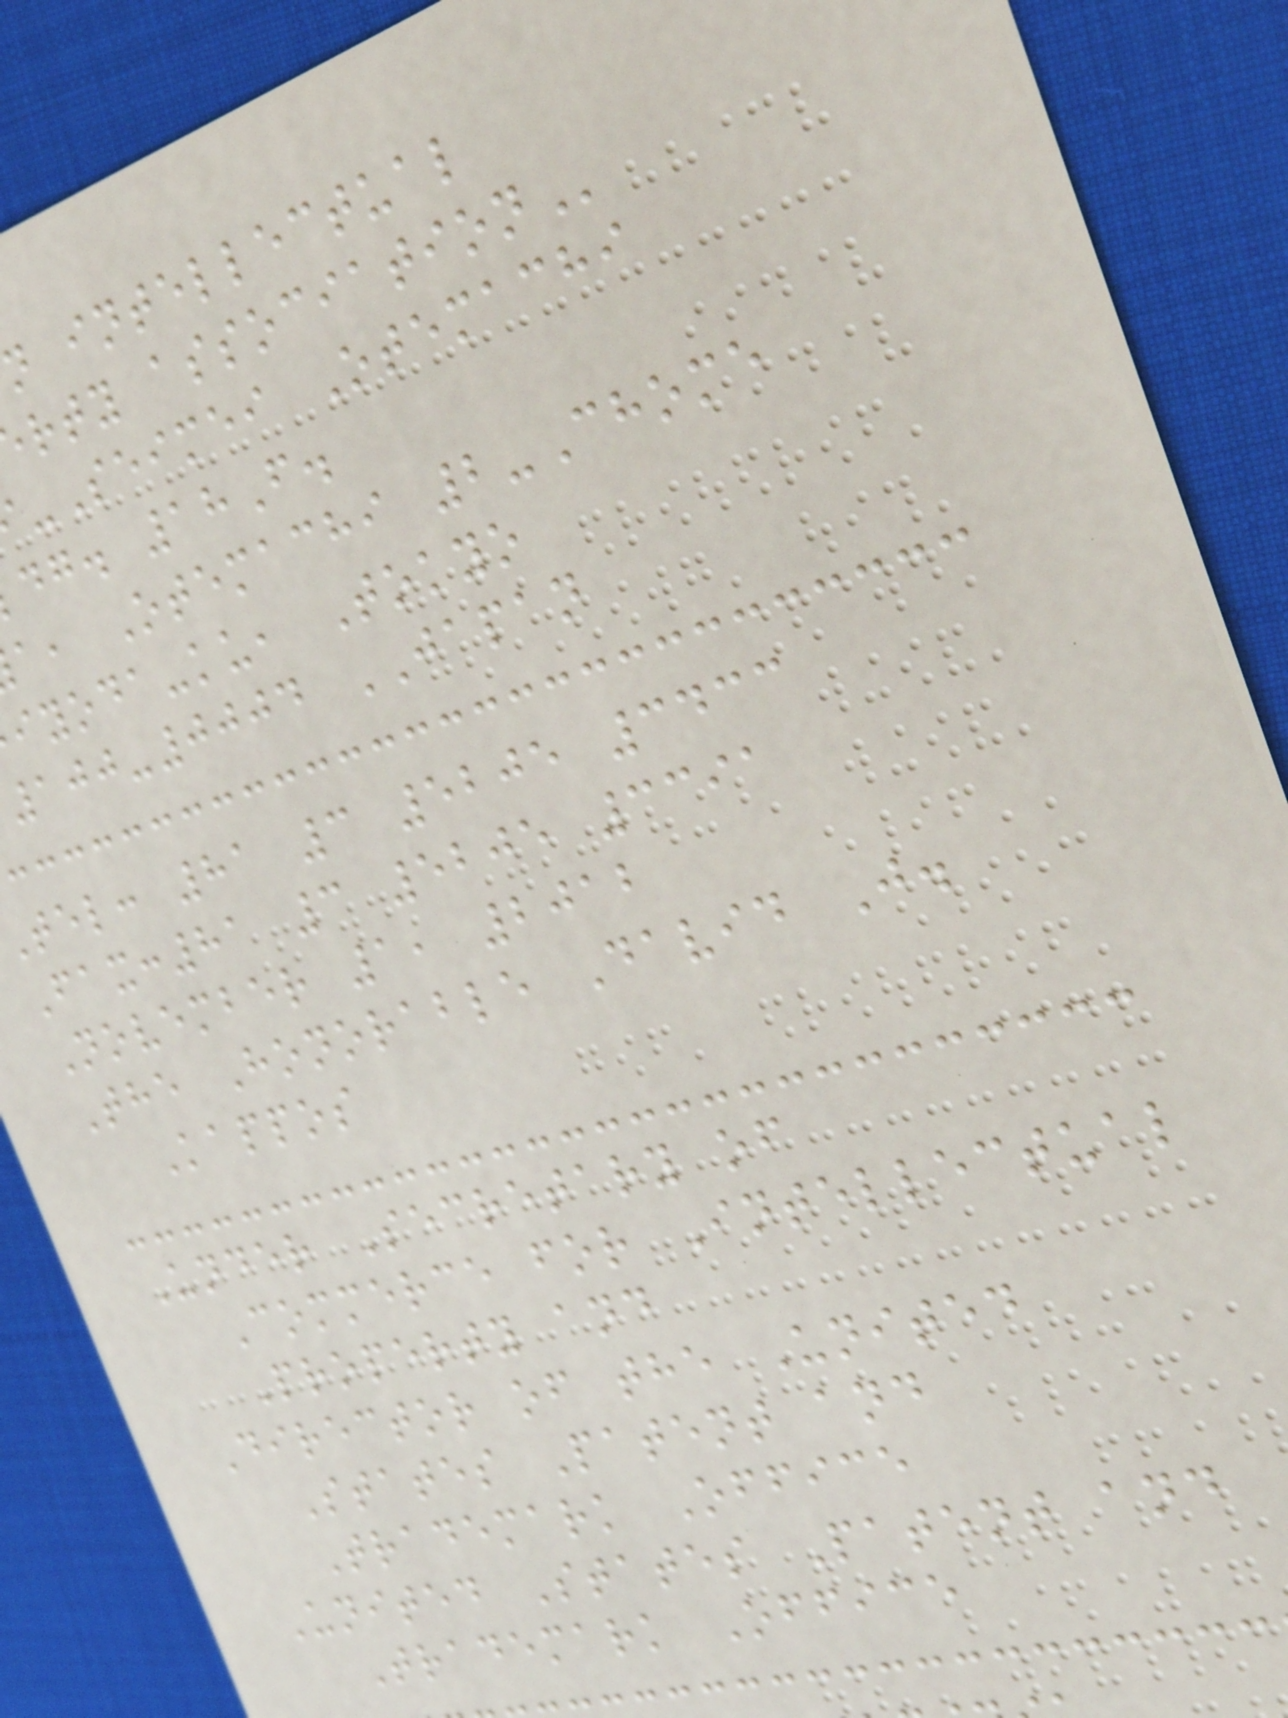n intellectual
-Seimei Otemachi
dg. 18F.
a, Otemachi 2-Chome
iyoda-ku, Tokyo
100-0004 JAPAN
tel: 81 3 5205 3433
Fax:81 3 5205 3391
November 1, 2012
The Honorable David J.
Kappos
Under Secretary of
Commerce for Intellectual
Property and
Director of the United
States Patent and
Trademark Office
United States Patent and
Trademark Office
